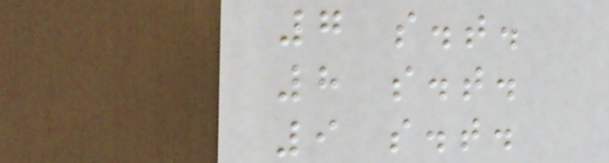7 s.t.
8 s.t.
9 s.t.
